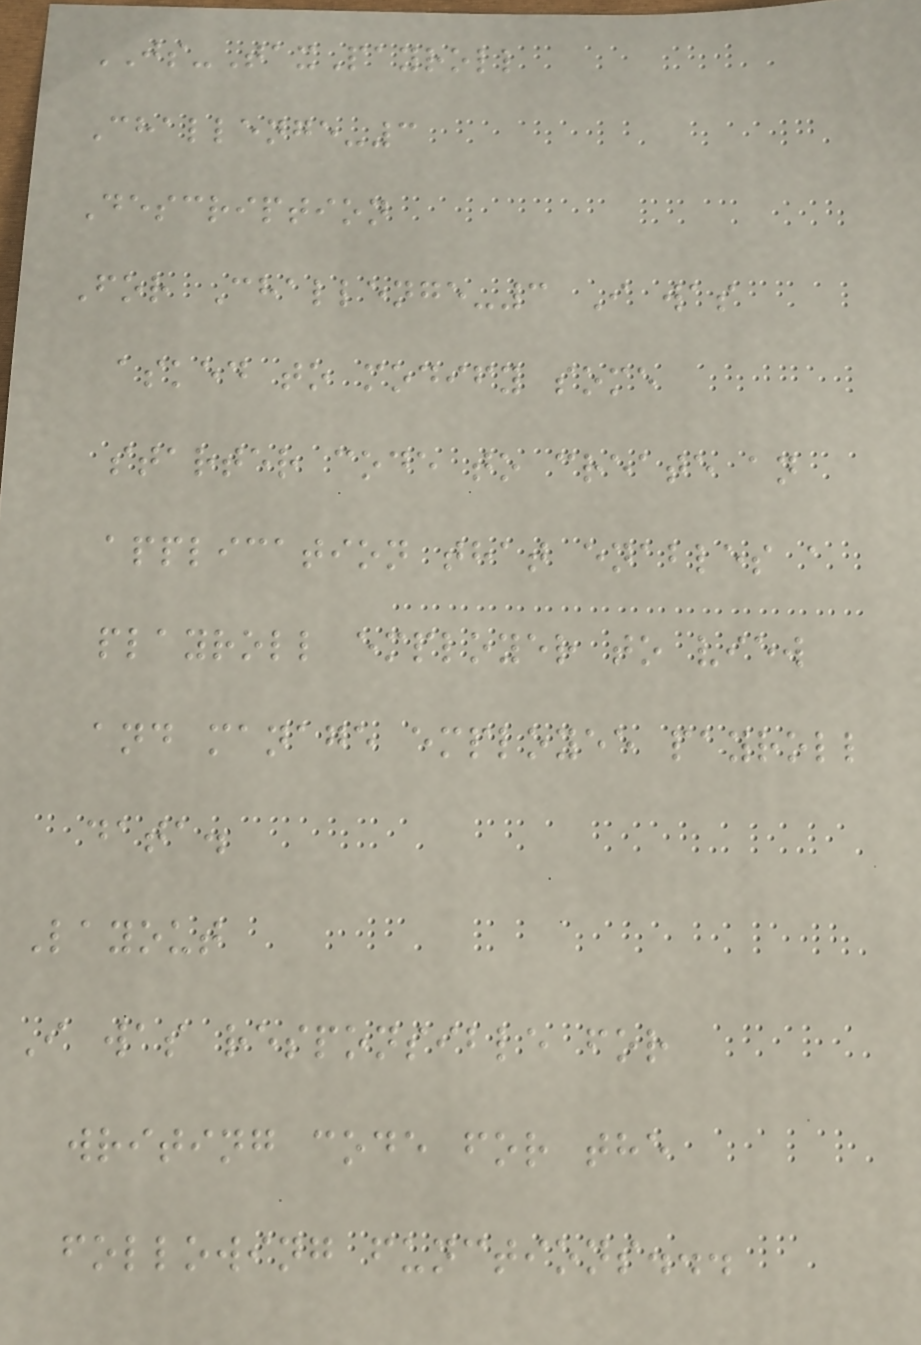JS-TaxPayroll
Challenge-3
Description
For Challenge-3 I was
asked to modify some
starter code to create an
application that enables a
playroll employer to view
and manage employee payroll
data.
Layout
I was responsible for
writing code for the
following functions...
